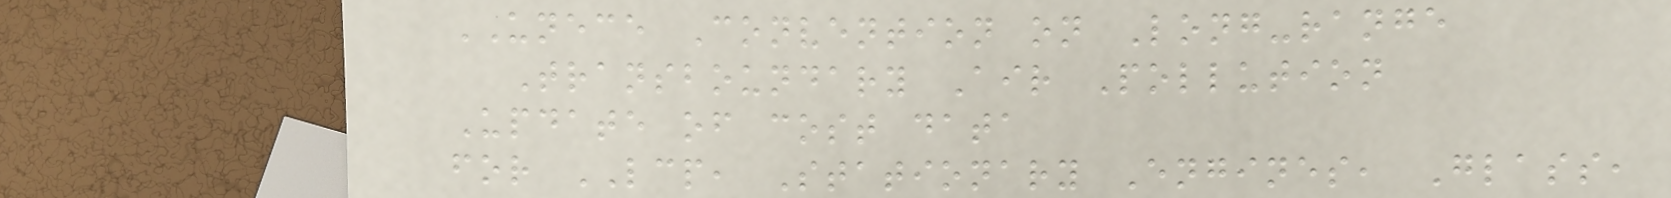UNECE Convention on Long-range
Transboundary Air Pollution
Update of cost data
for LCP, Stationary Engines, Glass,
